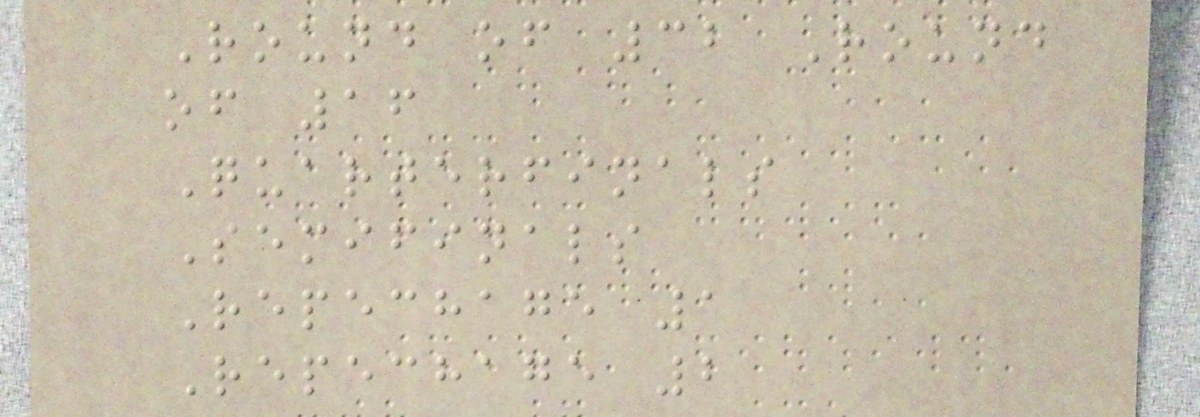Round of 32 Round
of 16
Quarterfinals
Semifinals
Repechage 1
Repechage 2
